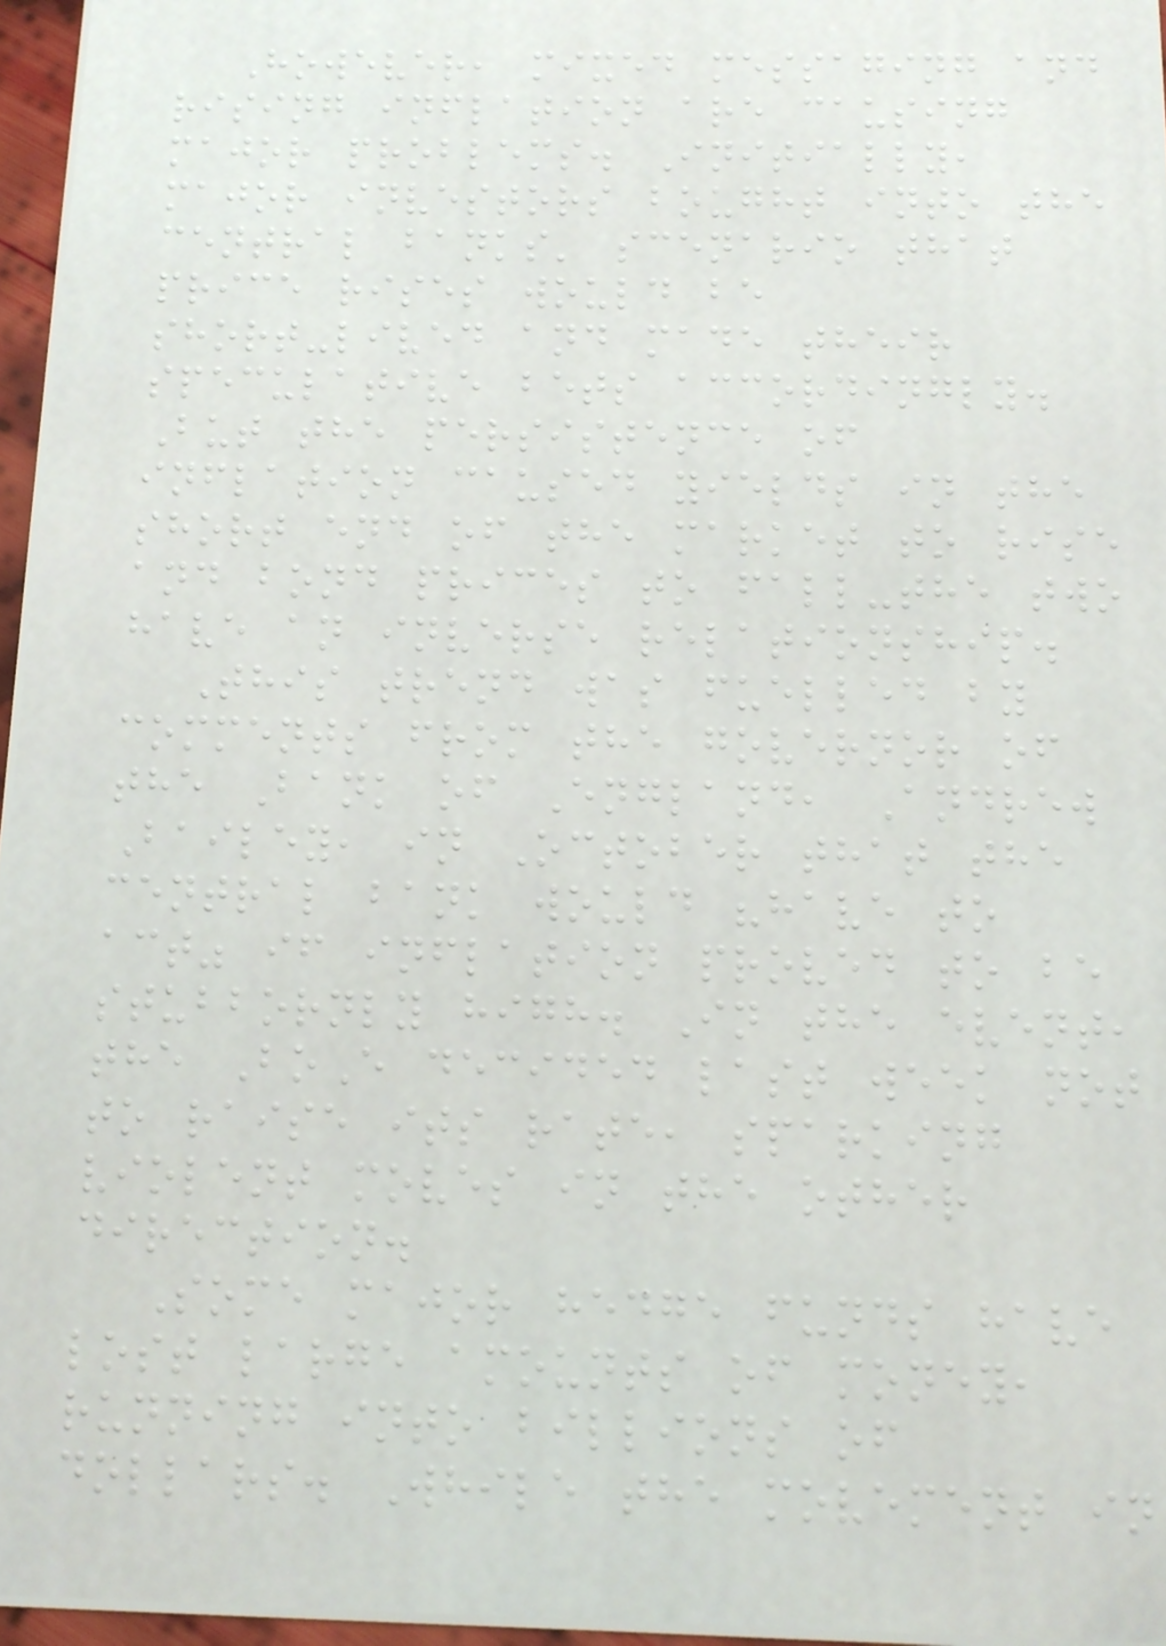However, mixed messaging and
rising inflation are causing
major problems. Initially,
major investors bought into the
central banks' scenario that
price rises would be
short-lived and made their
speculative bets accordingly.
But the persistence of
inflation caused yields in the
short end of the market to rise
and bond prices to fall-the two
have an inverse relationship.
This trend was fuelled by
comments from the governor of
the Bank of England, Andrew
Bailey, in October that the
central bank would "have to
act" if inflation proved to be
stubbornly high. In the event,
the BoE decided last week not
to raise its rate, sparking
violent moves in the other
direction.
Some major hedge funds have
lost large amounts of money,
running into billions of
dollars. While the movement in
